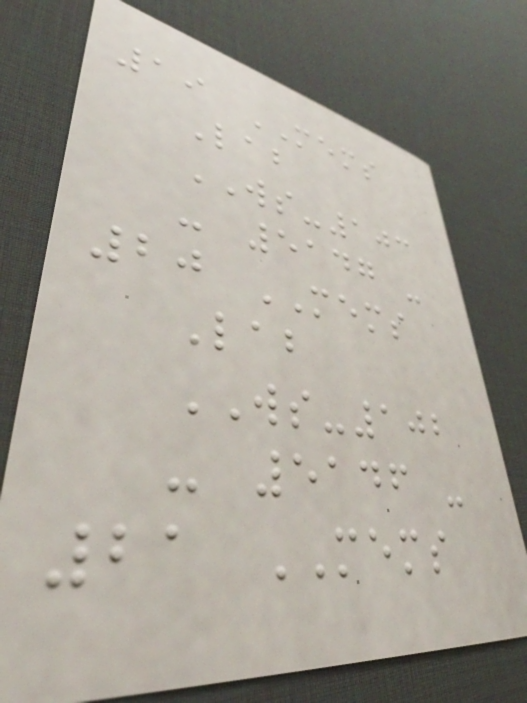19 MEMS
Lab
WS-103
- 5147 -
20 MEMS
Lab
WS-102
- 5146 -
21 MEMS
